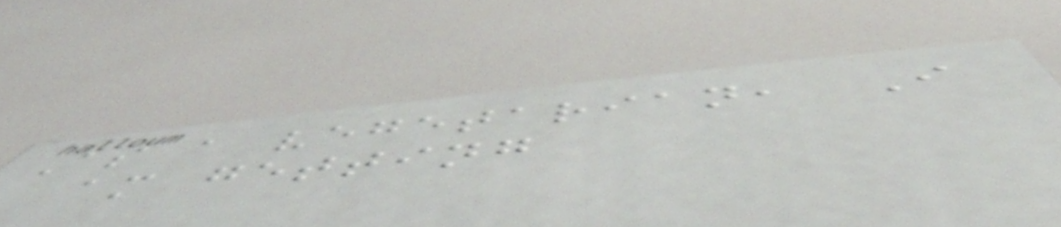As a vegetarian, I
am getting
